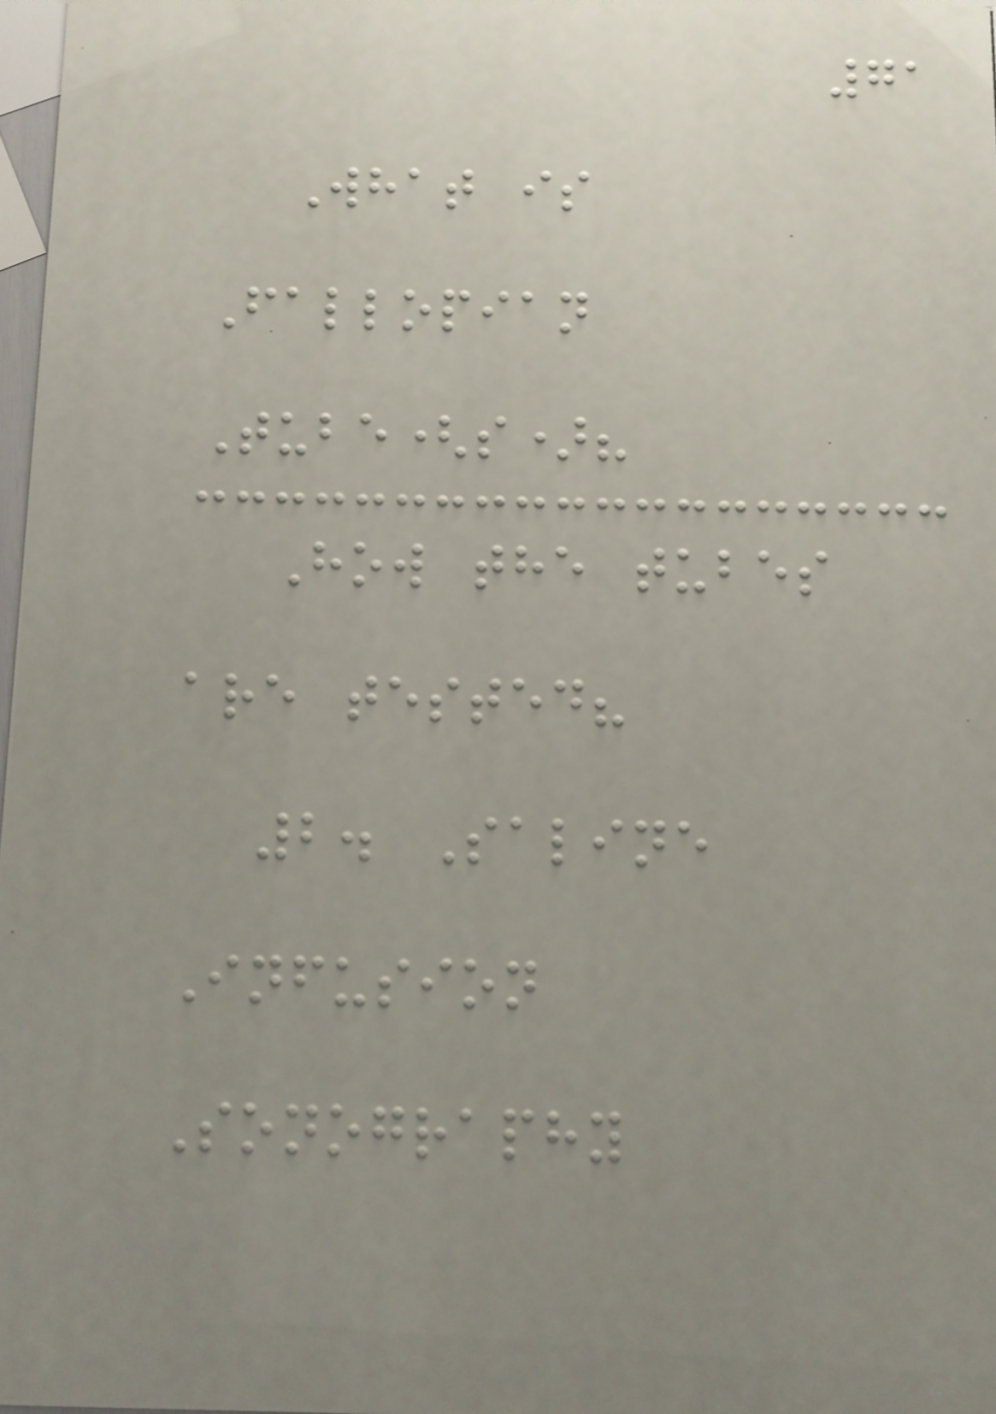71
What is
Fallopian
Tube(s)?
How the tubes
are tested?
2. Saline
Infusion
Sonography
